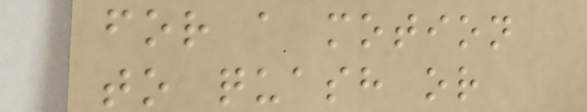for a motion
to quash or
